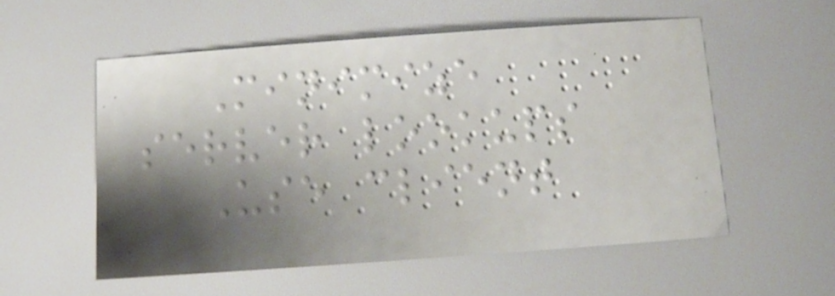Minimize
server lookups
Use client
